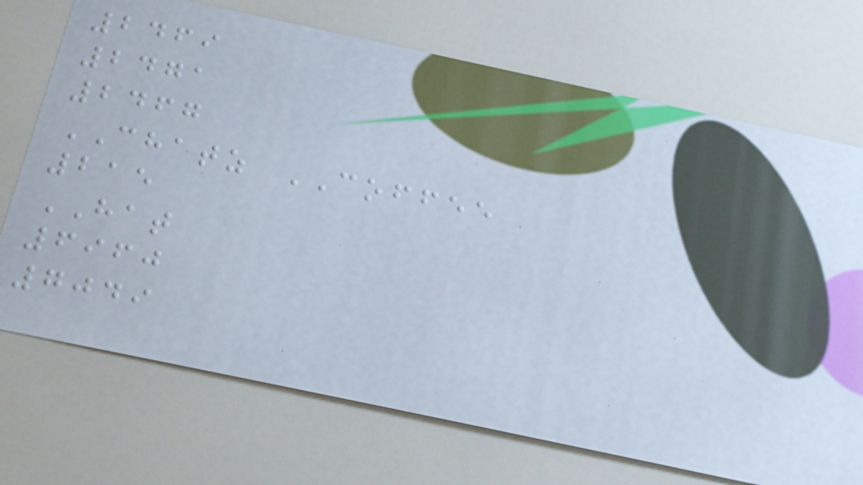2469
2471
2467
CHATZ COFFEE
215
HAT
6960
7049
